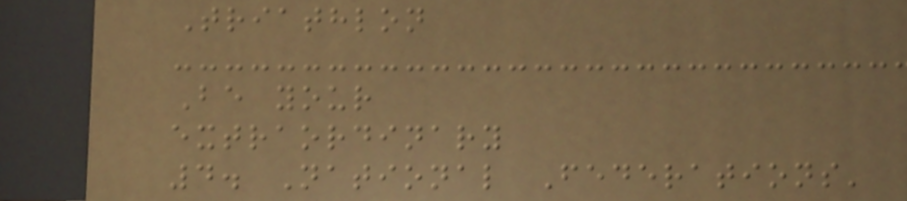Triathlon
Be your
extraordinary
4. National Federations'
